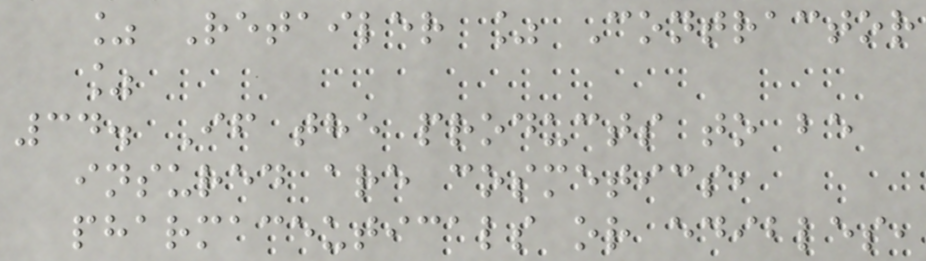% Retailer % Contractor
%
34. If the products to be
insured are cosmetics,
pharmaceuticals or edibles,
